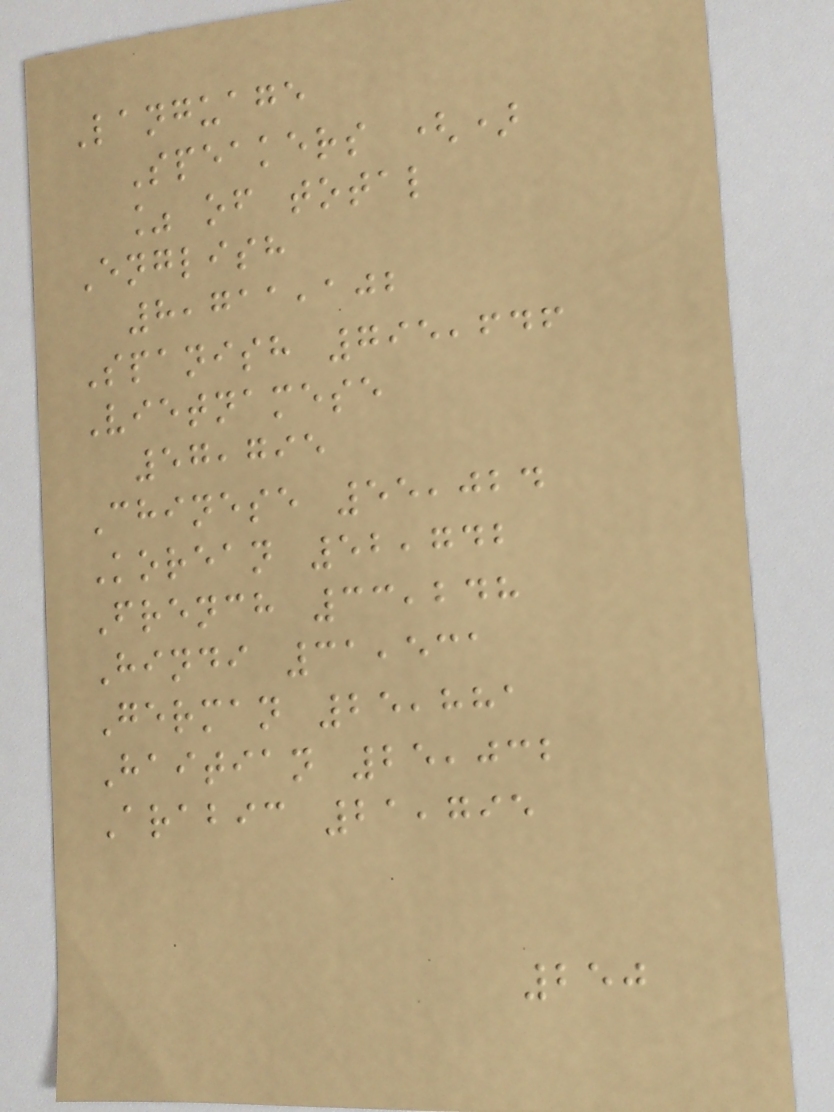Language
Speakers ()
% of total
English
8,711,102
Spanish 795,646
Vietnamese
57,795
Chinese 55,024
Korean 52,742
French 33,248
Hindi 31,531
German 25,881
Haitian 25,032
Arabic 21,795
250
